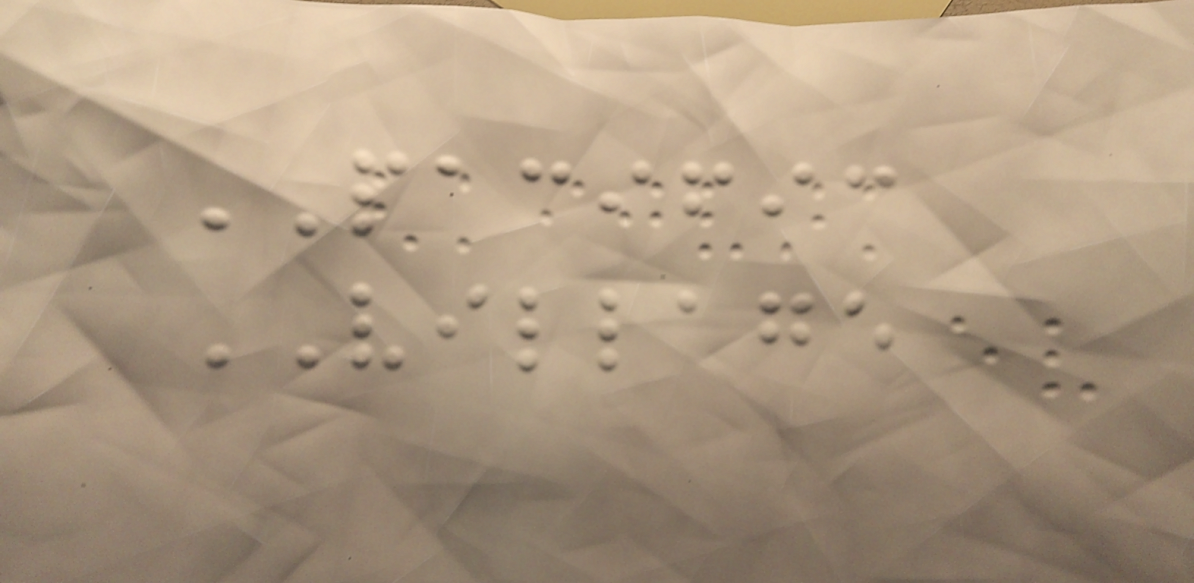PACIFIC
VILLAGE
